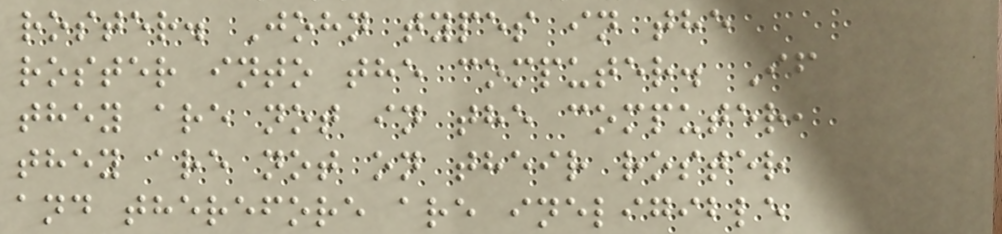roster. John types in the
roster into the computer. If
they are not in the computer,
they are not on their roster
and therefore are ineligible
